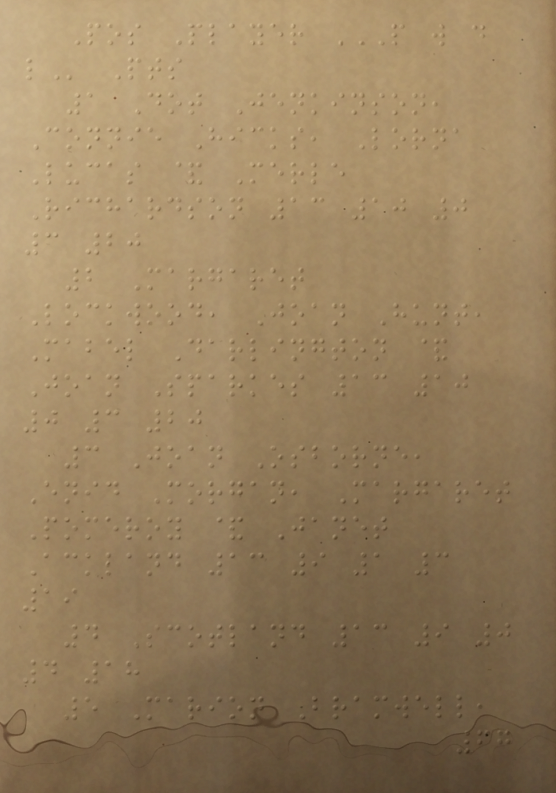Pos Player P W D
L Pts
1 Dot Jenkinson,
Connie Hicks, Lorna
Lucas & Merle
Richardson 13 10 0
3 20
2 Margaret
Lockwood, Joan Hunt,
Mabel Darlington &
Joan Sparkes 13 10
0 3 20
3 Joan Osborne,
Enid Morgan, Margaret
Pomeroy & Janet
Ackland 13 9 1 3
19
4 Scotland 13 9 0
4 18
5 Marion Bramwell,
67
